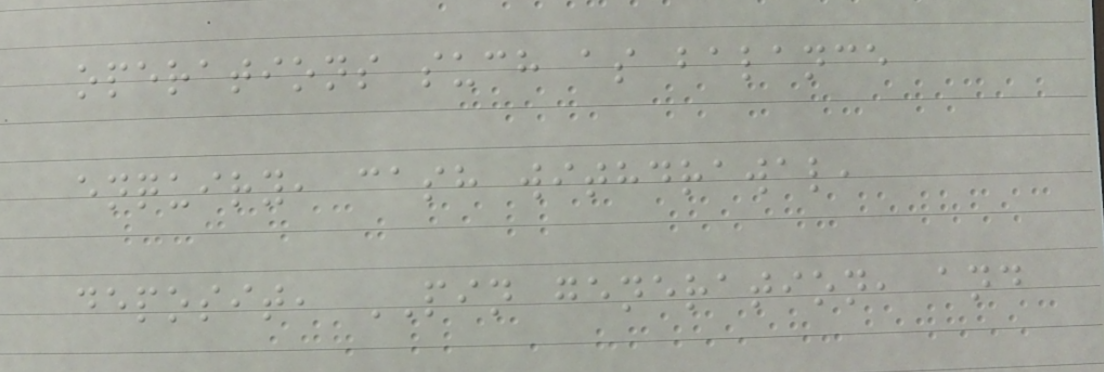operations such as balance
enquiry, cash withdrawal,
deposit, PIN generation, and
